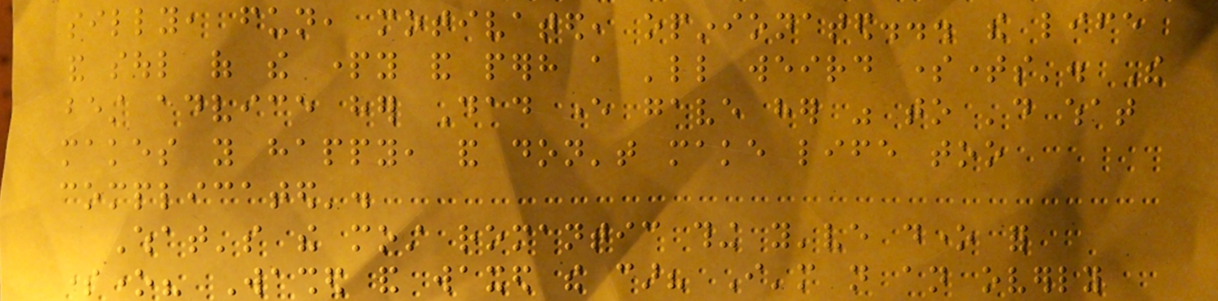silly, fun, motivated, opinionated... the life
and soul of the party and perhaps a 'little weird sometimes'. The
best advice her Dad ever gave her was to 'do what
makes you happy, and don't make life too
complicated'.
What's the most romantic thing you've done for
someone? Washed and waxed the car? I'm not an overly
